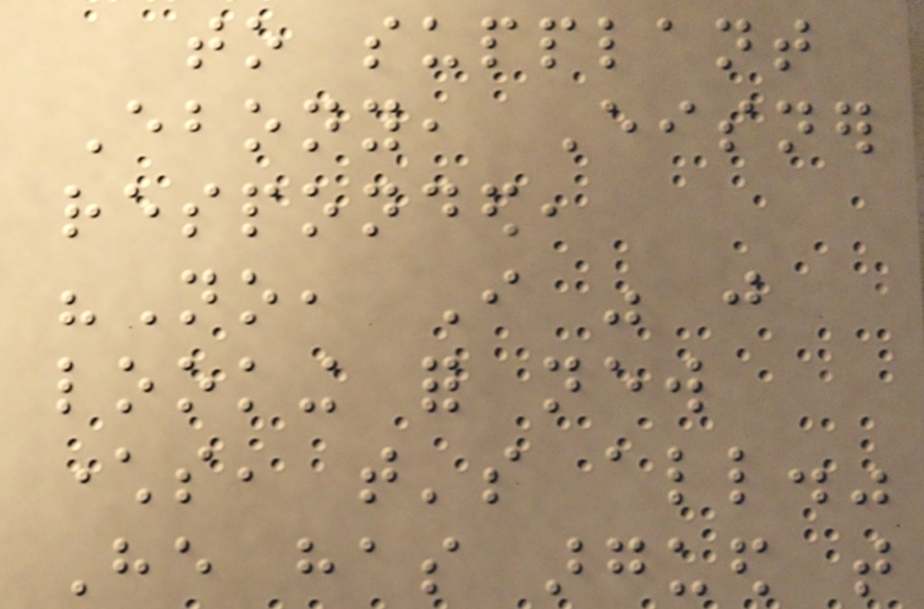to supplant
Ebony, Eisner
responded,
"No, I was just
looking for new
characters, that's all."
He has argued that
